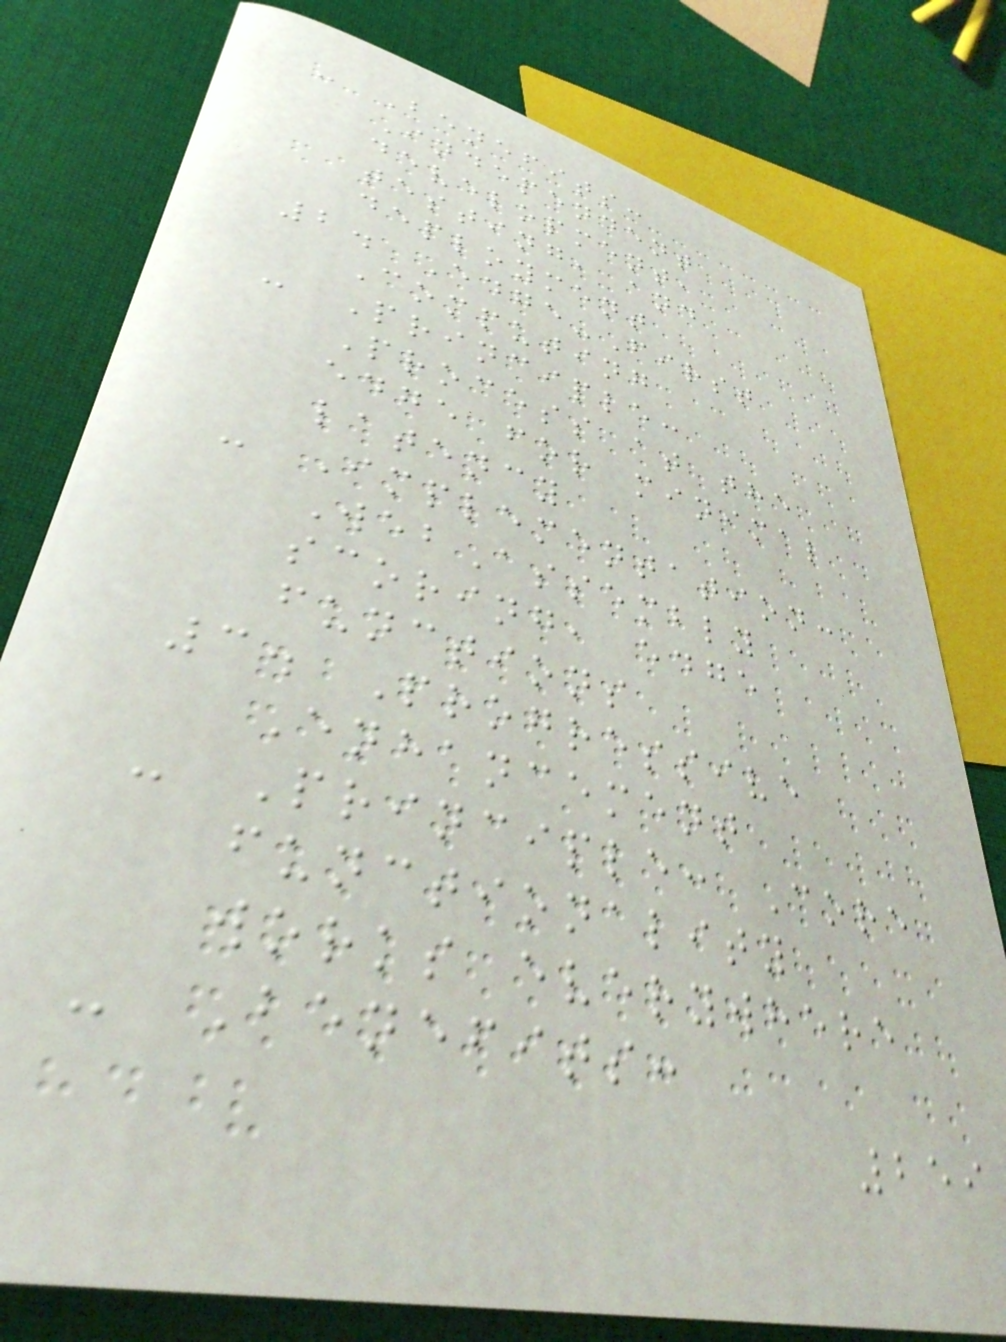- Benefits:
Independent
development,
testing, and
deployment
2. Edge-First
Computing
- Principle:
Process at the
edge for minimal
latency
- Implementation:
WebAssembly
scoring, edge
functions
3. Progressive
Enhancement
- Principle: Core
functionality
works everywhere
- Benefits:
259
